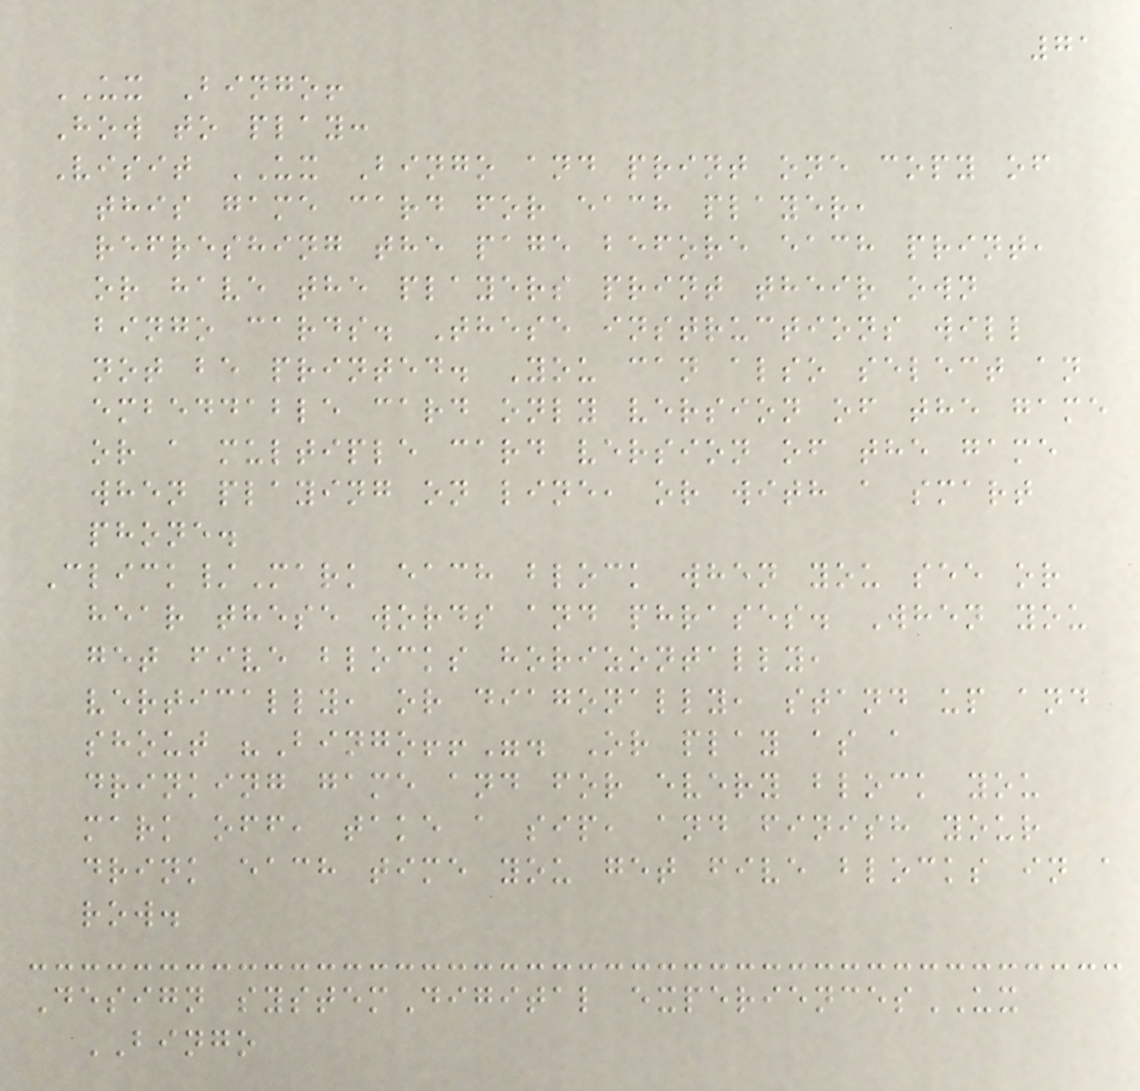71
UX Bingo!
How to play:
Visit UX Bingo and print one copy of
this game card for each player,
refreshing the page before each print,
or have the players print their own
bingo cards. These instructions will
not be printed. You can also select an
embeddable card only version of the game
or a multiple card version of the game
when playing on line, or with a smart
phone.
Click/Mark each block when you see or
hear these words and phrases. When you
get five blocks horizontally,
vertically, or diagonally, stand up and
shout "Bingo!!". Or play as a
drinking game and for every block you
mark off, take a sip, and finish your
drink each time you get five blocks in a
row.
Design systemDigital experiencesUX
BINGO
